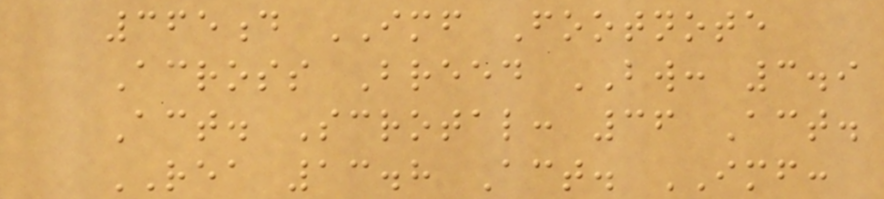365d IMF Footnote
Across Breed BW: 3.9
Act. Scrotal: 36 Act.
REA 13.8 Act. IMF:
